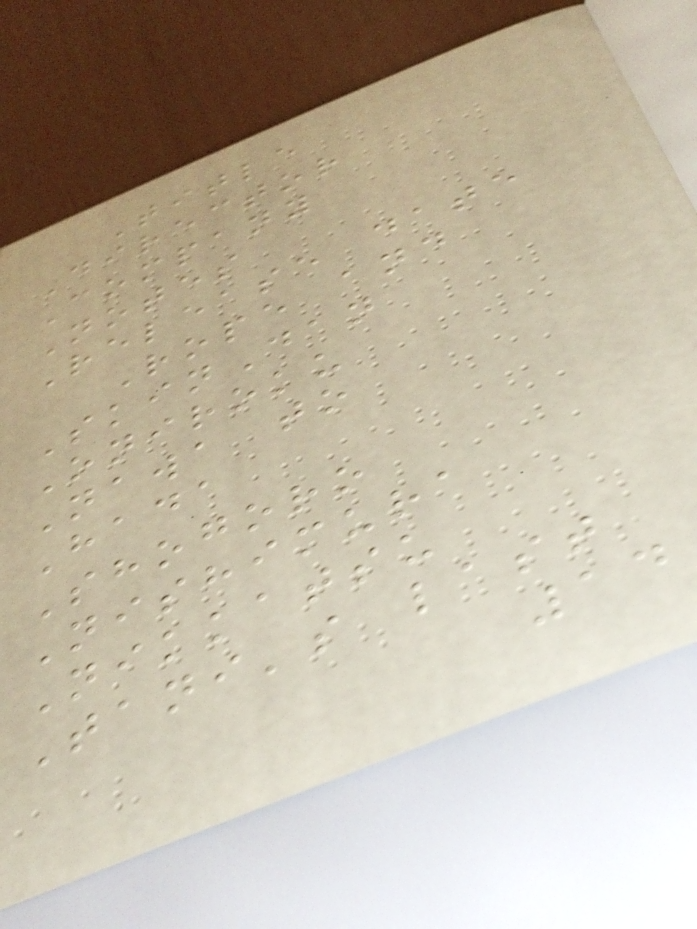Title
Director
Company
Notes
Release date
Rope and
SkinDan
Oniroku
Nawa to
Hada
Shogoro
Nishimura
Nikkatsu
Tani's last
14
